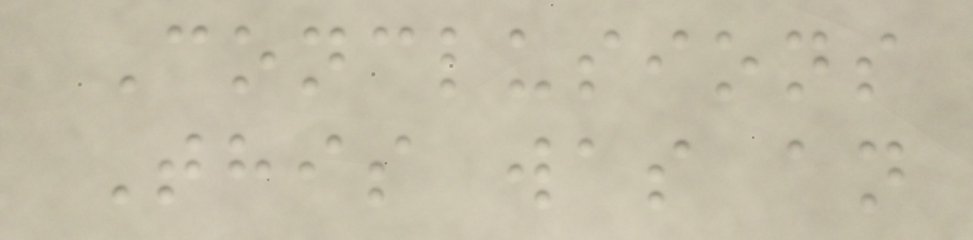Conclusions
This was an
